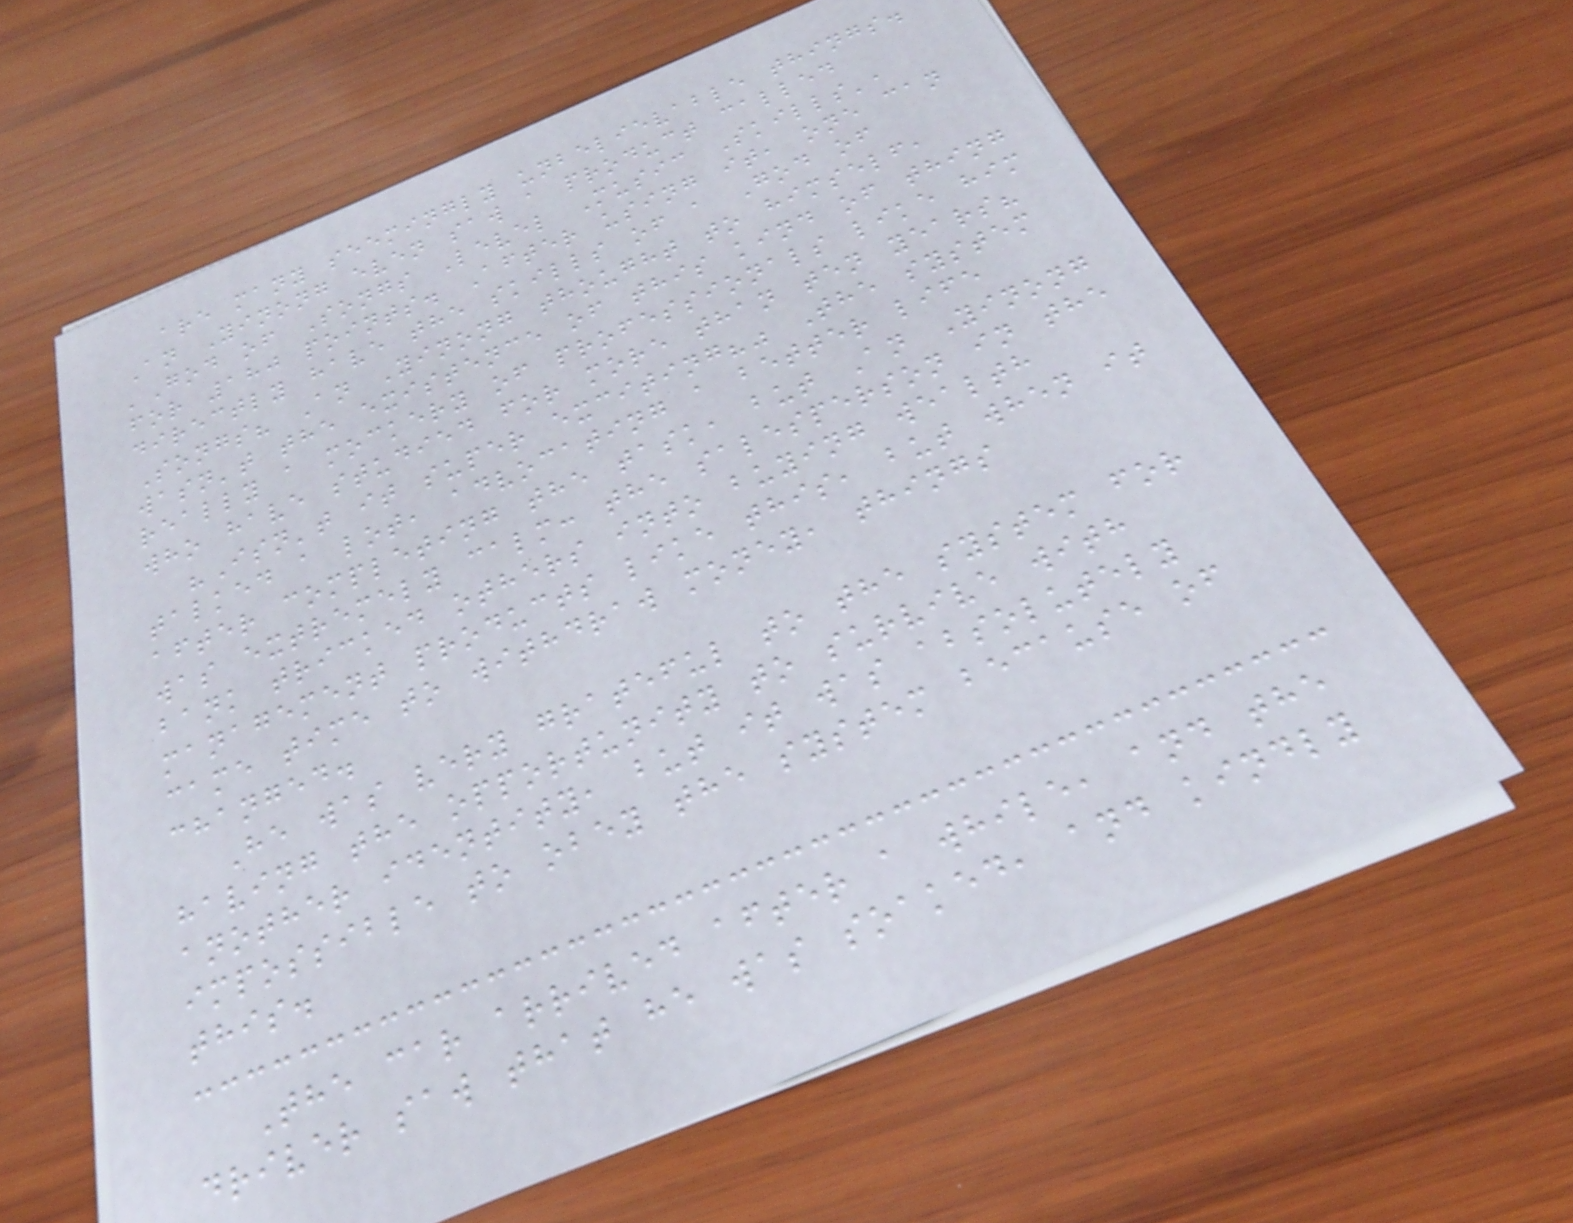are many seemingly unbelievable things.
An Yinong even saw a product called
'God of Songs Level Music Skills',
for 180 points. After using it, one can
directly have the skills of a God of
Songs? An Yinong thought to himself,
wasn't the existence of this kind of thing
really a mockery of professionals like him
who have studied for more than ten years?
"Isn't it super exciting?" The system
talked a lot, advocating a better life
after completing the task, but An Yinong
was extremely calm: the salesperson in the
bank tricked others into buying wealth
management products like this, but when it
came time to withdraw money, things
changed.
He was very grateful to the system for
having the opportunity to survive with
another identity, but it was absolutely
impossible to obey the system because of
this.
The car arrived after a while, and the
driver saw that he was soaked, and kindly
